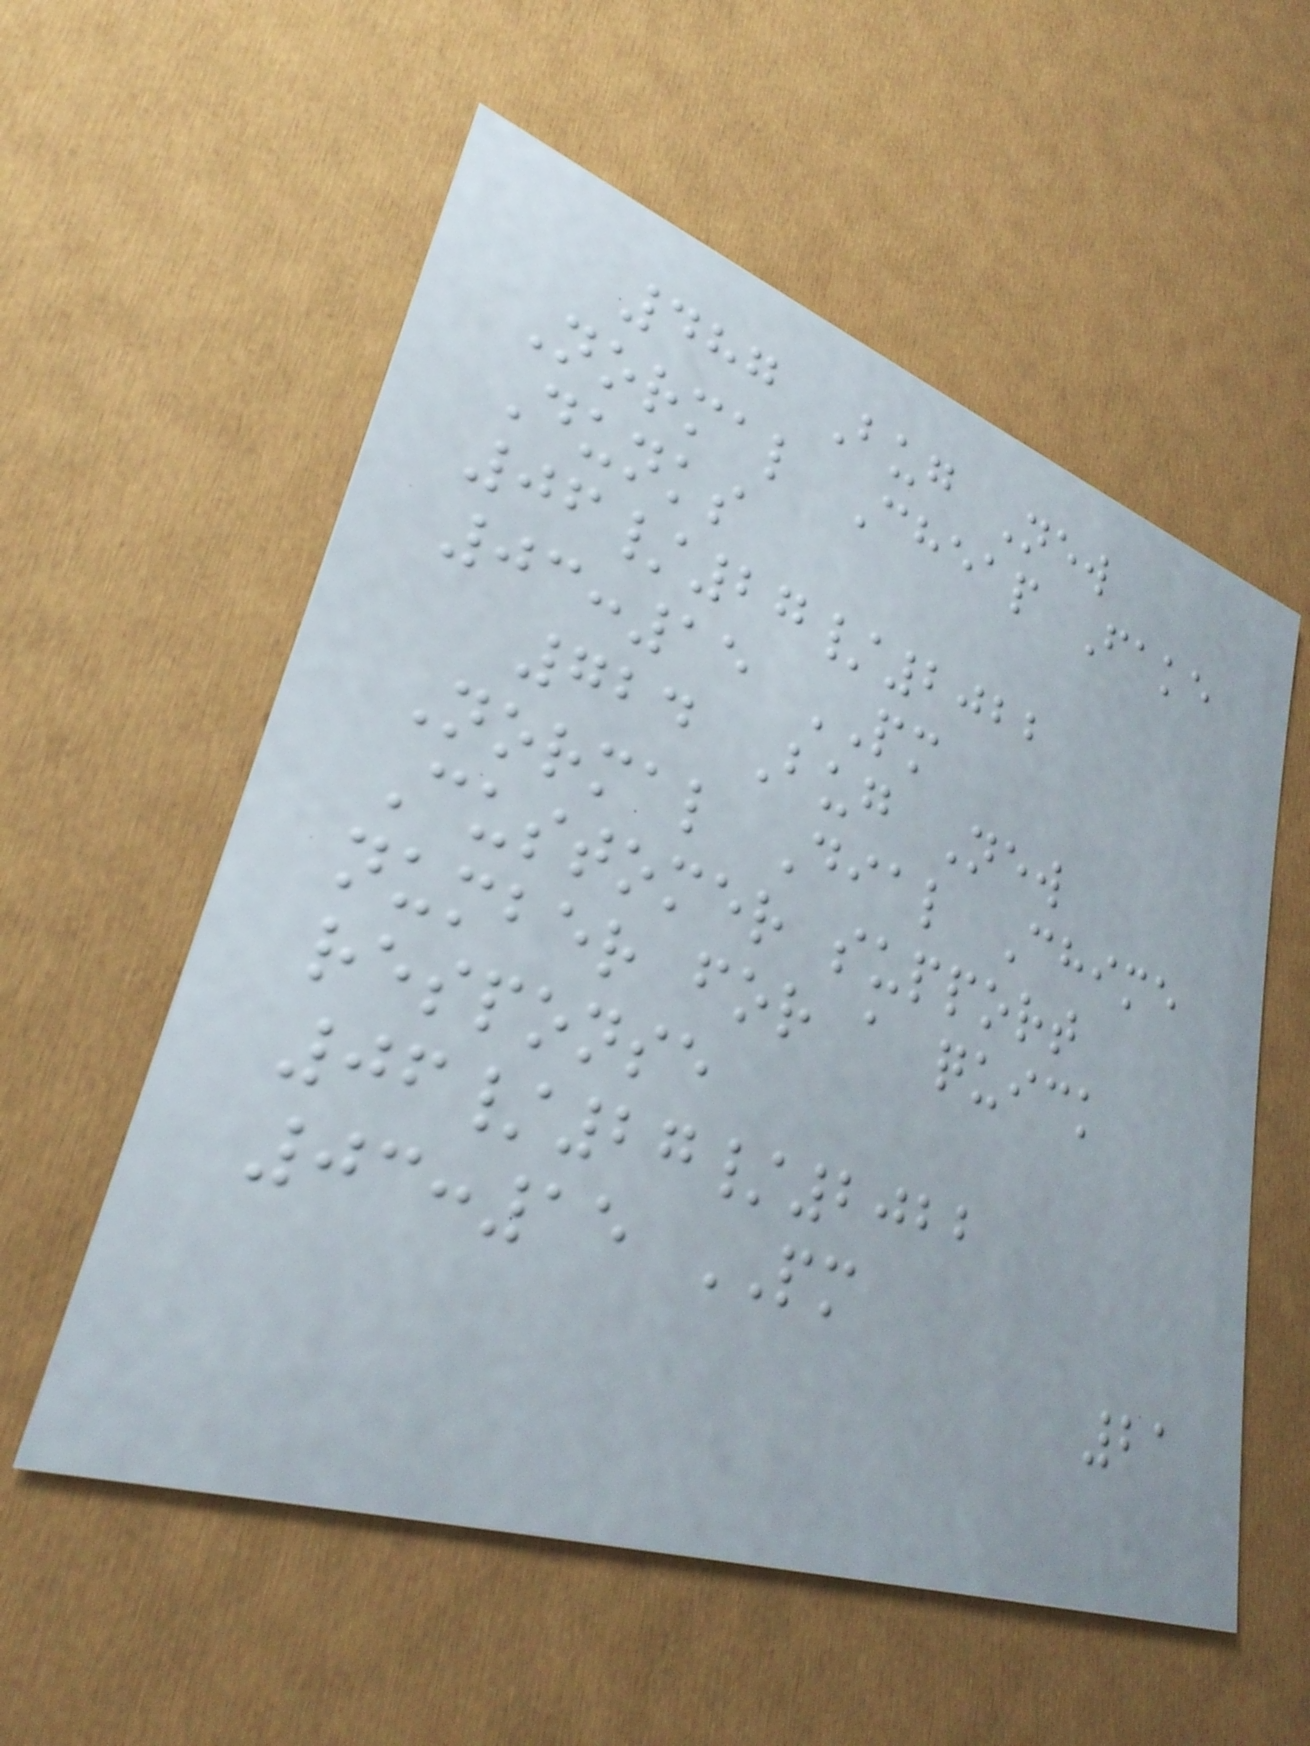487 Bug New
Normal Cheap Fake
Dunks
06/27/2022
03:15 PM
724 Bug New
Normal Dial Chime
Customer support
number for a quick
response
06/27/2022
03:15 PM
21
